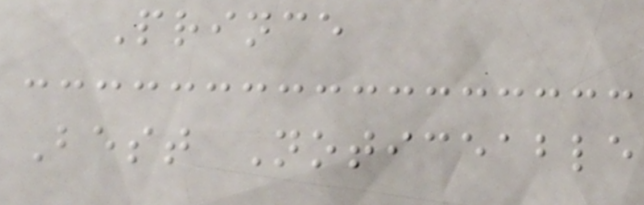Prince
Best Noticeable
